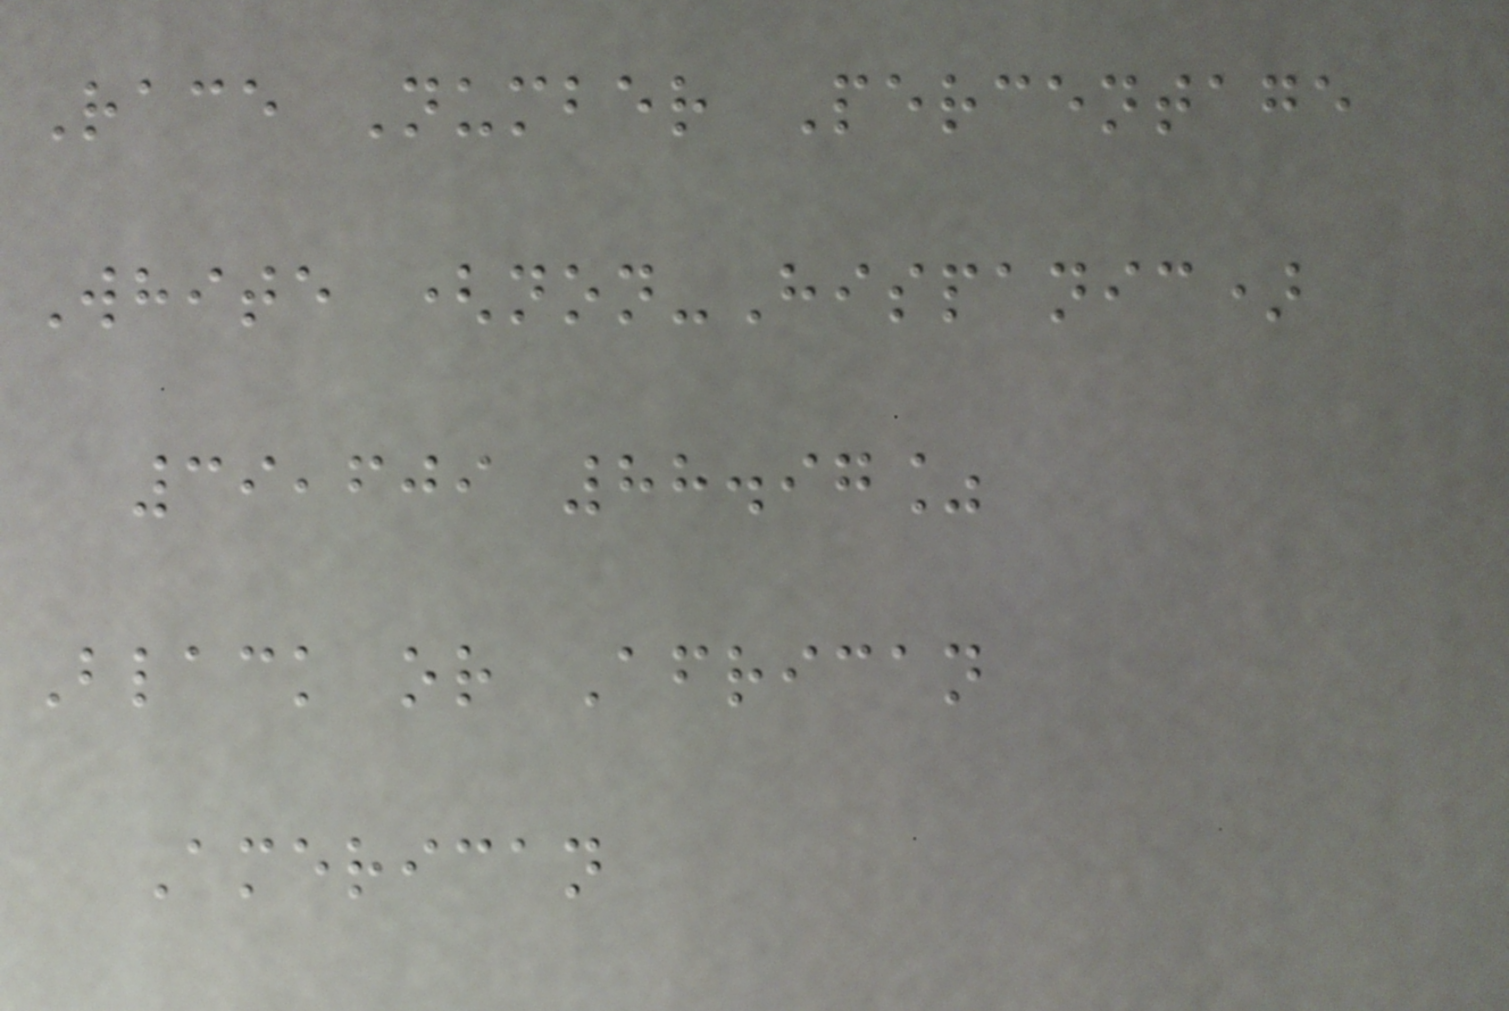Race Number Percentage
White (non-Hispanic)
39,609 88.97%
Black or African
American
